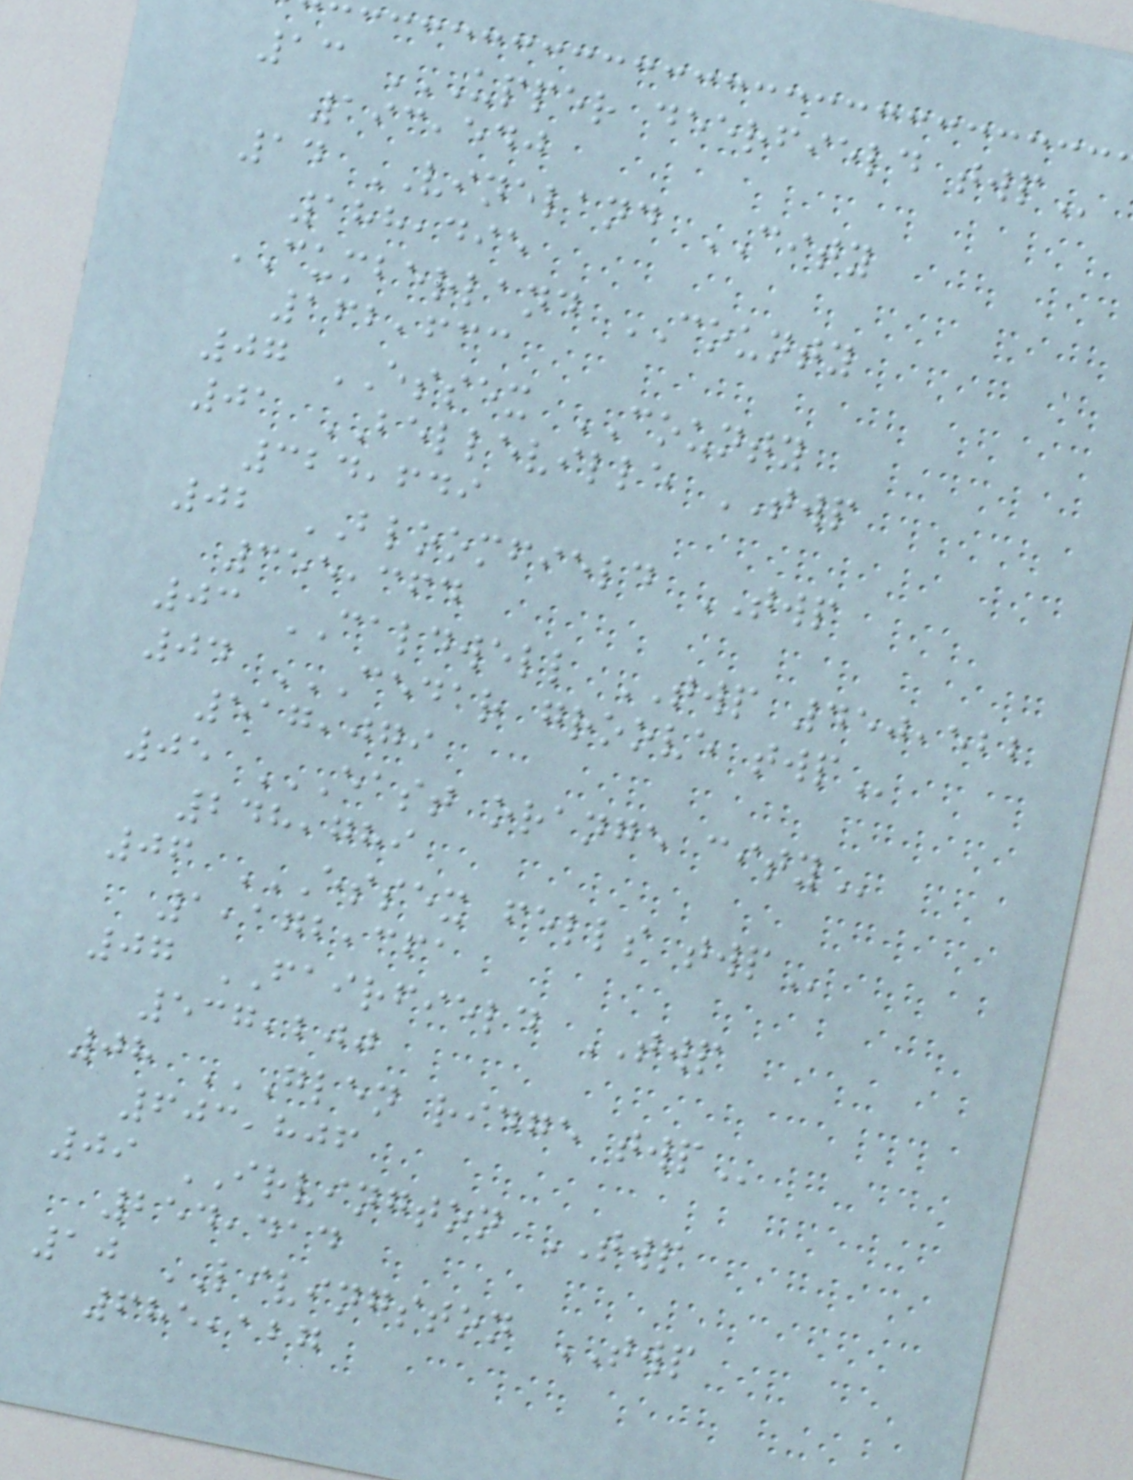13 UPPER DEERFIELD TWP
193,540
14 VINELAND CITY
188,495
CUMBERLAND COUNTY
162,633
07 ESSEX COUNTY
01 BELLEVILLE TWP
324,649
02 BLOOMFIELD TWP
355,364
03 CALDWELL TWP 450,522
04 CEDAR GROOVE TWP
517,079
05 EAST ORANGE CITY
248,789
06 ESSEX FELLS TWP
1,172,361
07 FAIRFIELD TWP
537,200
08 GLEN RIDGE TWP
603,806
09 IRVINGTON TWP
254,414
10 LIVINGSTON TWP
685,127
